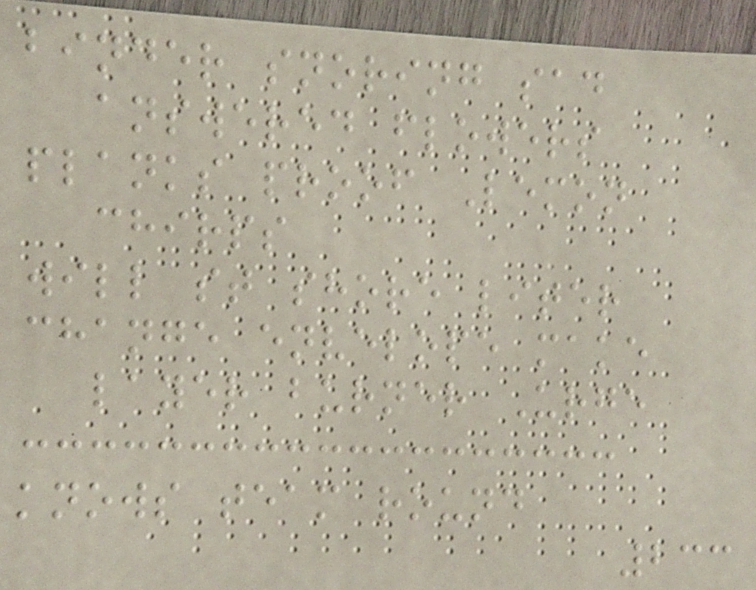binder snoring sad
answered flowers
planks proof Lemon
chirps
will st shore liter
change envelope make
layer burner Urge
knows team round
233
